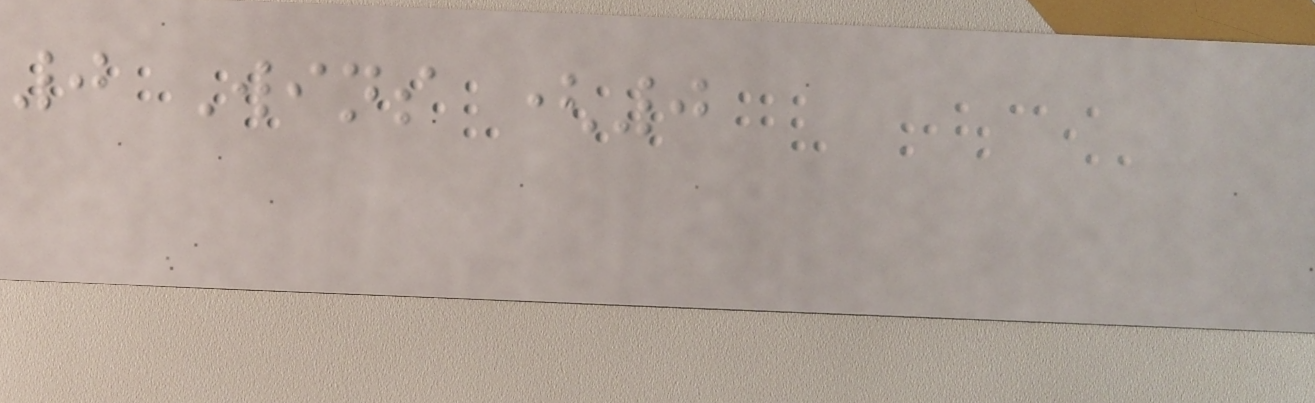0 Wins (0
